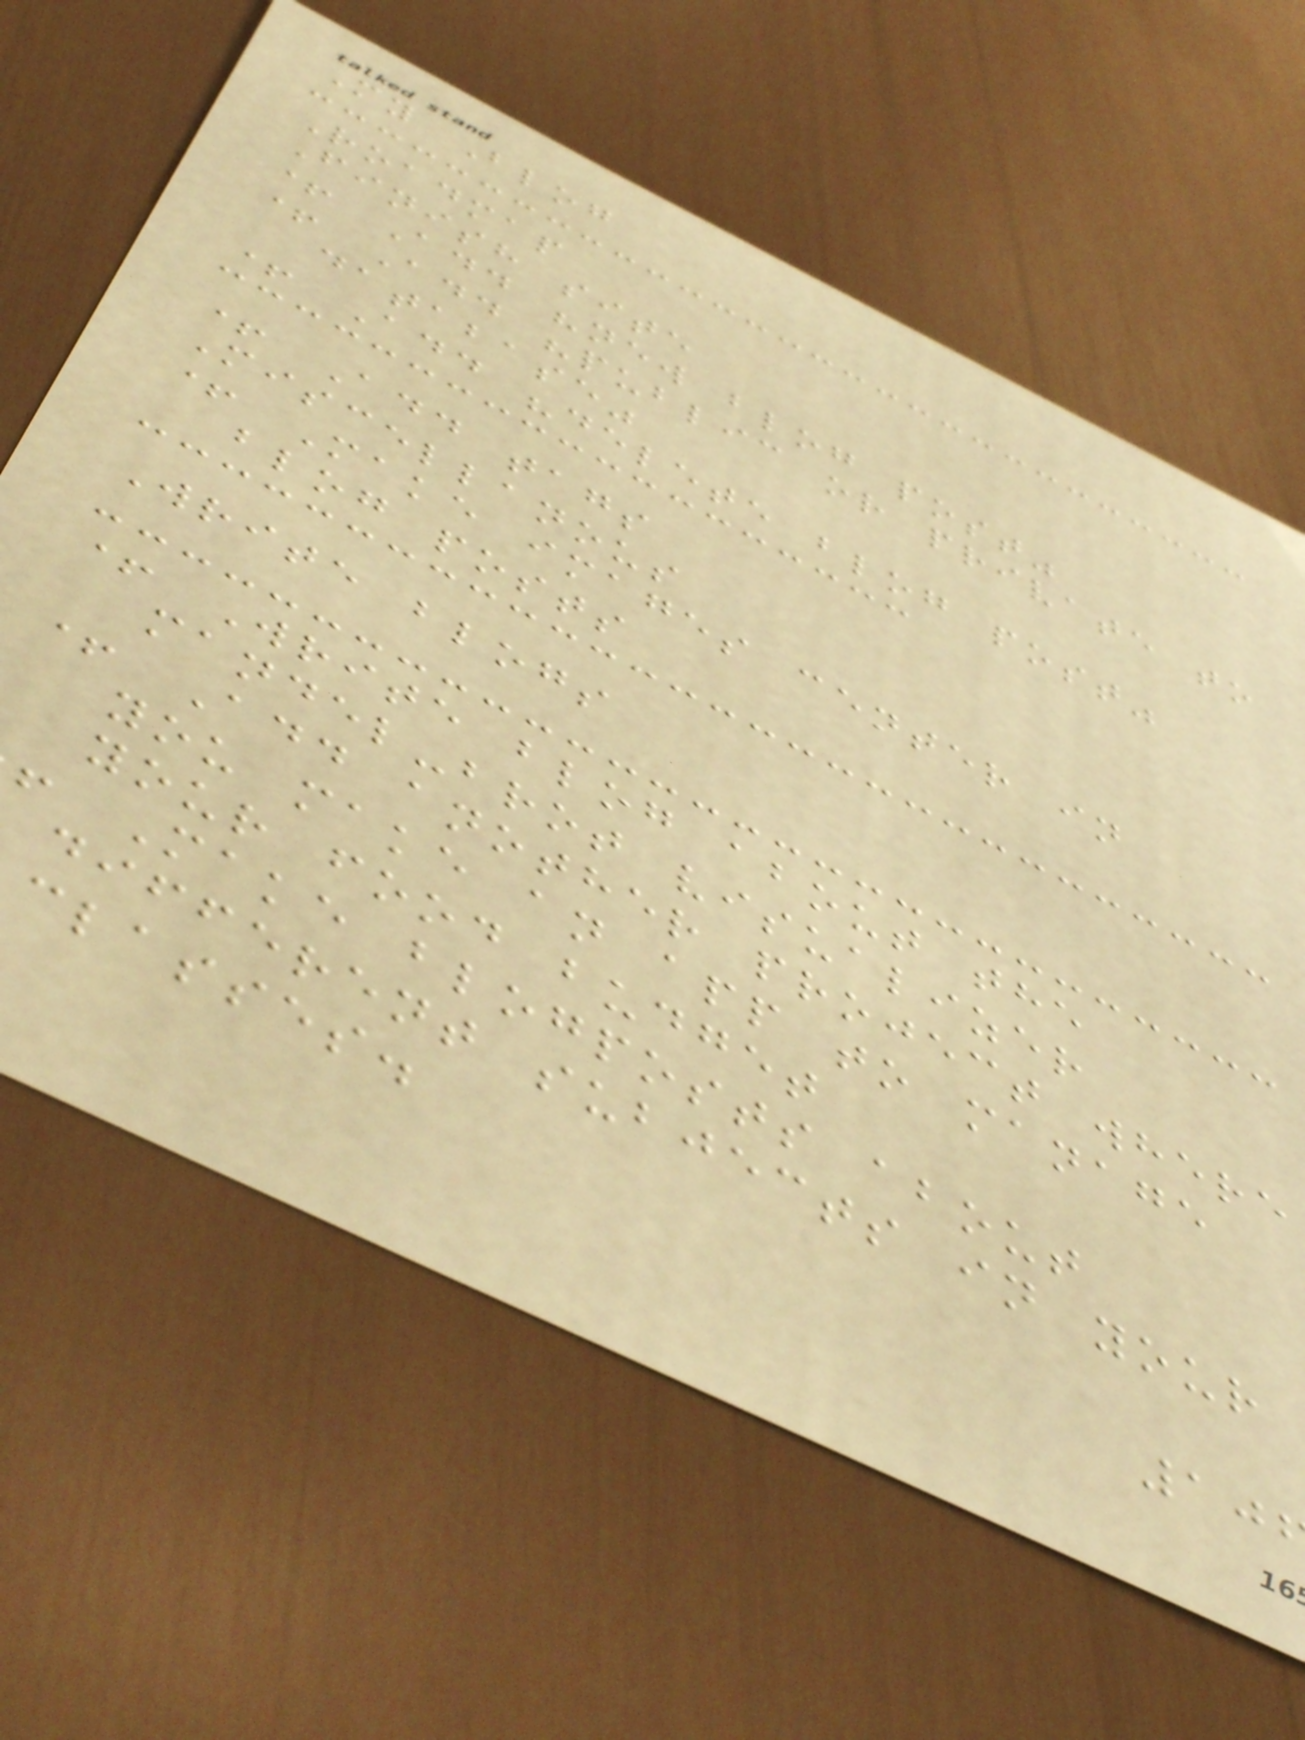My Blog
Roadmap
Finish site
+ Add "new blog post"
+ Add "public or private to
database"
+ Add "delete blog post"
+ Add tags
Miscellanous
+ Make images center in
blog posts
Write blogs
+ Write blog about the
mandel-brot visualizer
+ Add another project where
you make an app to manage
your food budget
Make blogposts about
different subjects in your
classes.
